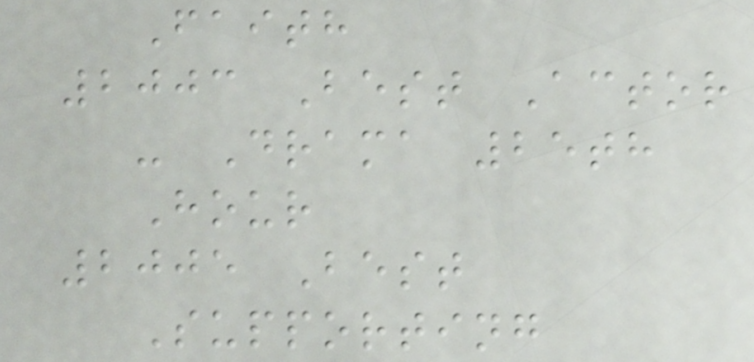Faith
2003 Best Actor
- Drama 25th
Hour
2005 Best
Supporting
